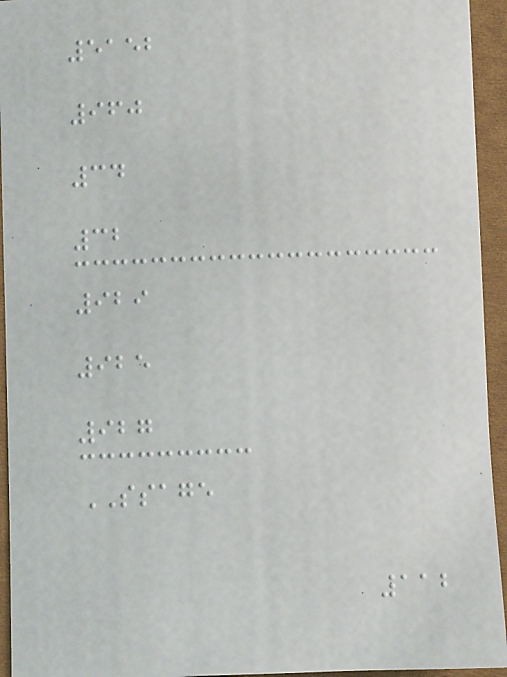5152
960
34
32
929
925
927
SSAGE
112
